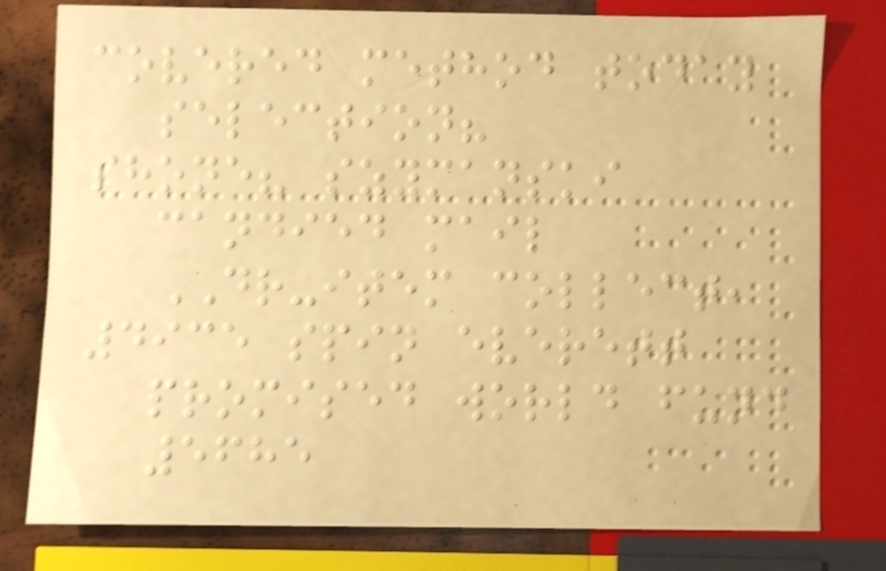covered method today
selection?
shone? szymanski
candied mail
DR-item collect,
4935 spin everett
promised world fund
5685
